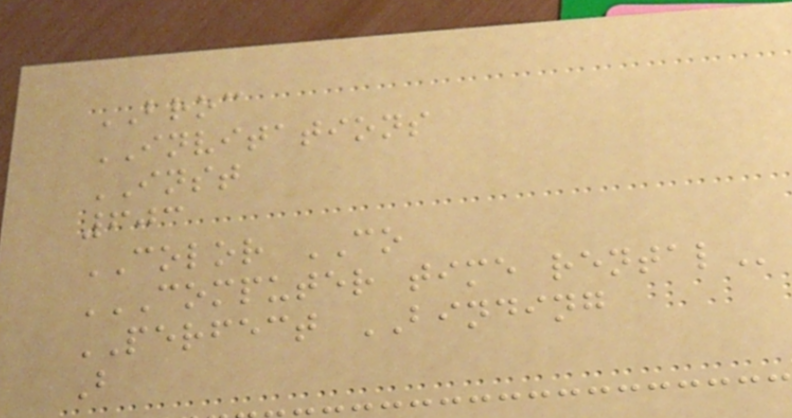BROC
INVITATIONS
INST
603
COLOR CO
COMPUTER TIME RENTAL
PERFECT BINDING
B
